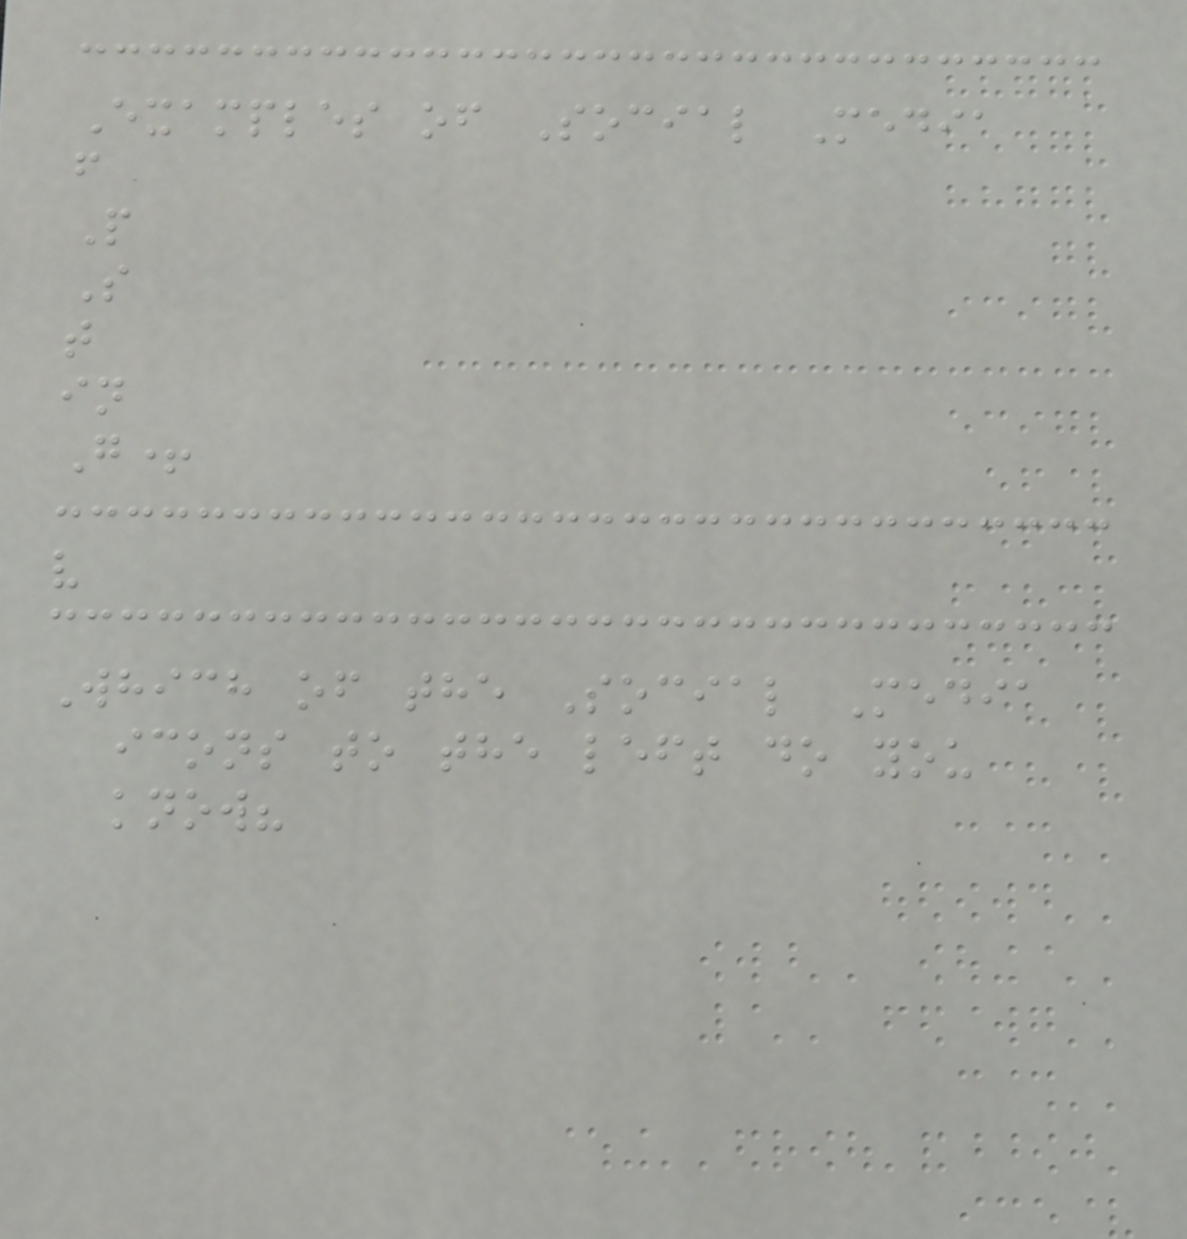Examples of Social Media
f
P
S
t
in
G+
v
Which of the Social Media
icons to the left do you
know?
